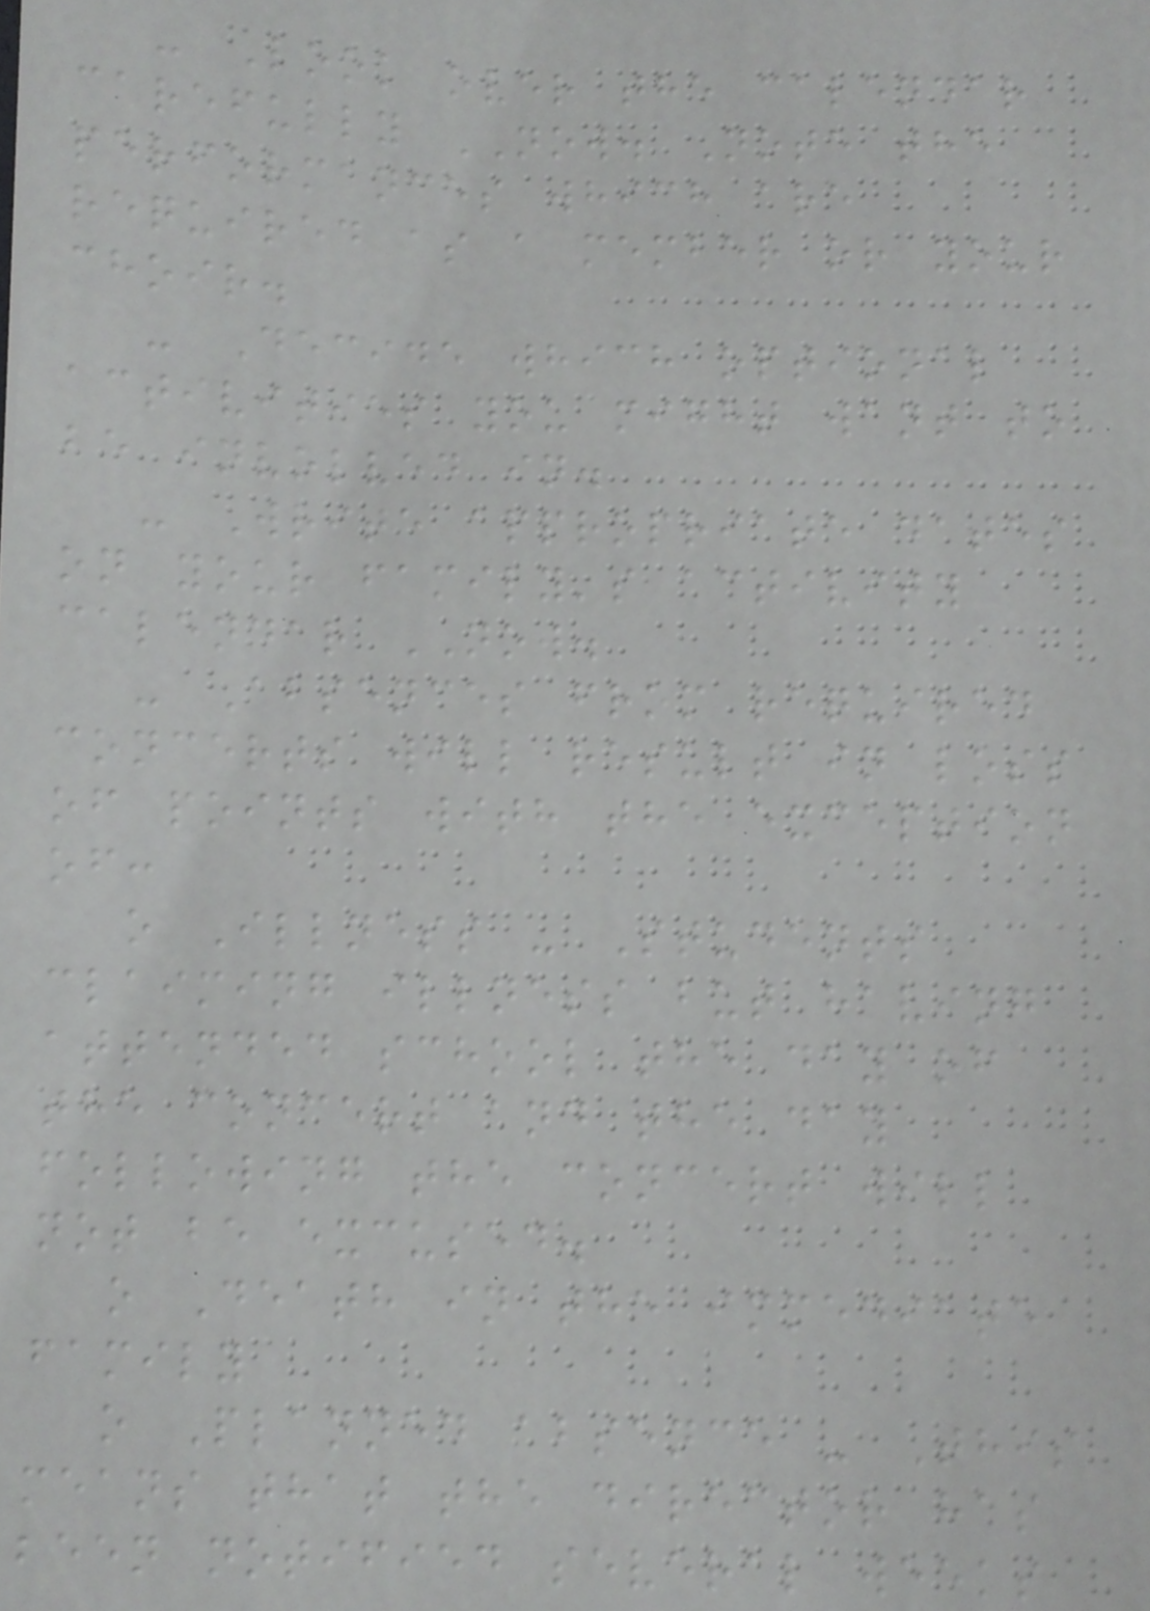- Look over the calendar
carefully NOW. Note the
performances which are
required as a member or your
choir.
- Decide which optional
activities you might want to
be involved in.
- Write appropriate dates
on your family's activity
calendar NOW.
- Absences from required
concerts will result in loss
of points with the exception
of:
o Illness - Students
claiming illness but having
attended school the day of
the concert and the day
following the concert will
not be excused.
o Death in the immediate
family
o Planned absence - This
means that the director has
been notified several weeks
